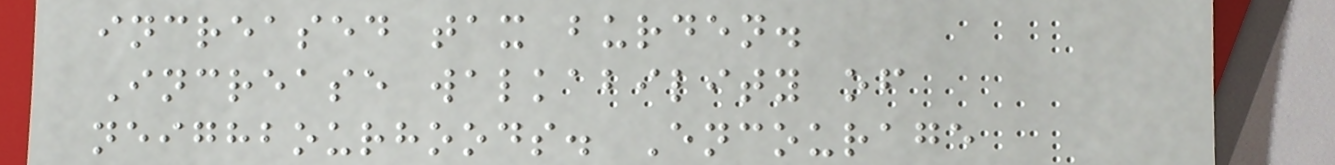increased tax burden.
Increase walkability of
neighbourhoods. Encourage
